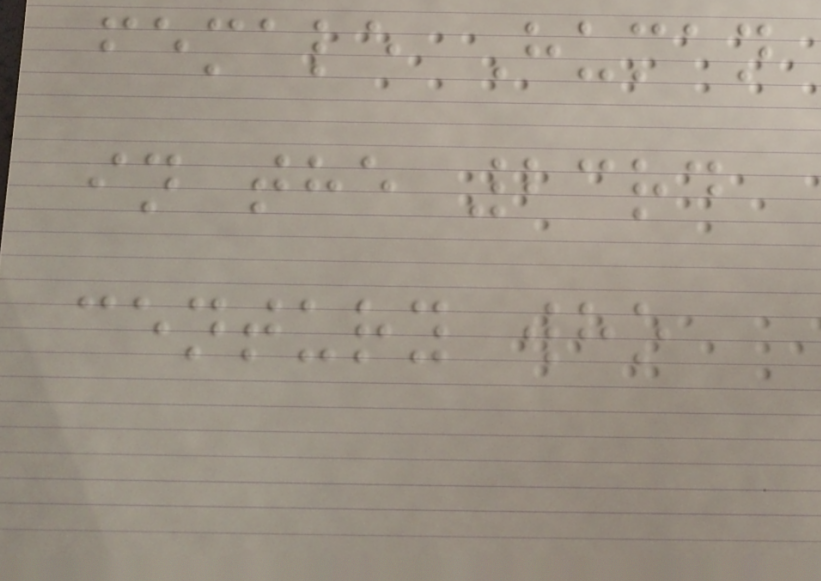female Human
in the 23rd
century who
